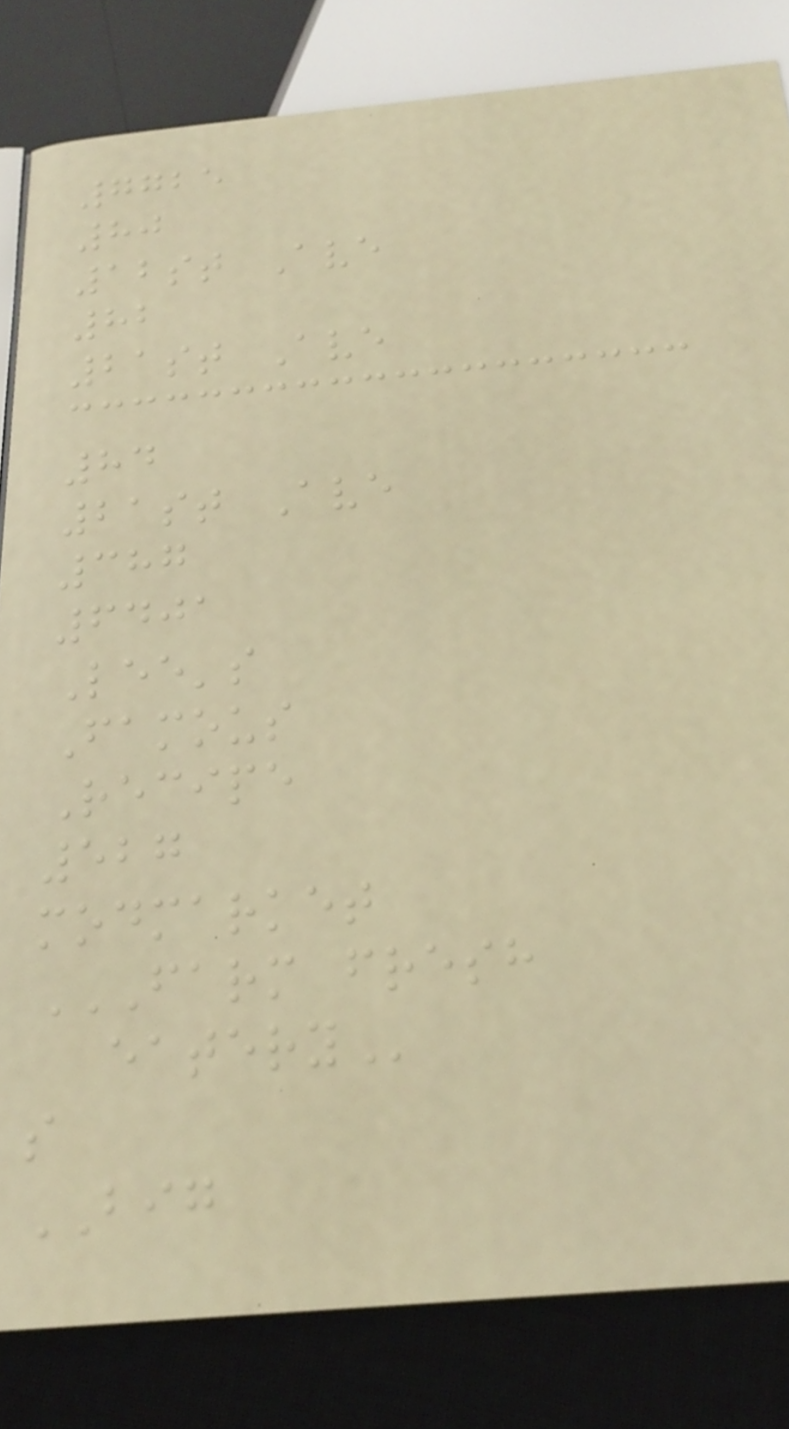7725
80
12st Ave
82
21st Ave
84
21st Ave
387
6401
Lee's
Famous
Recipe
527
modmarket
FARM FRESH
EATERY
s
BIG
